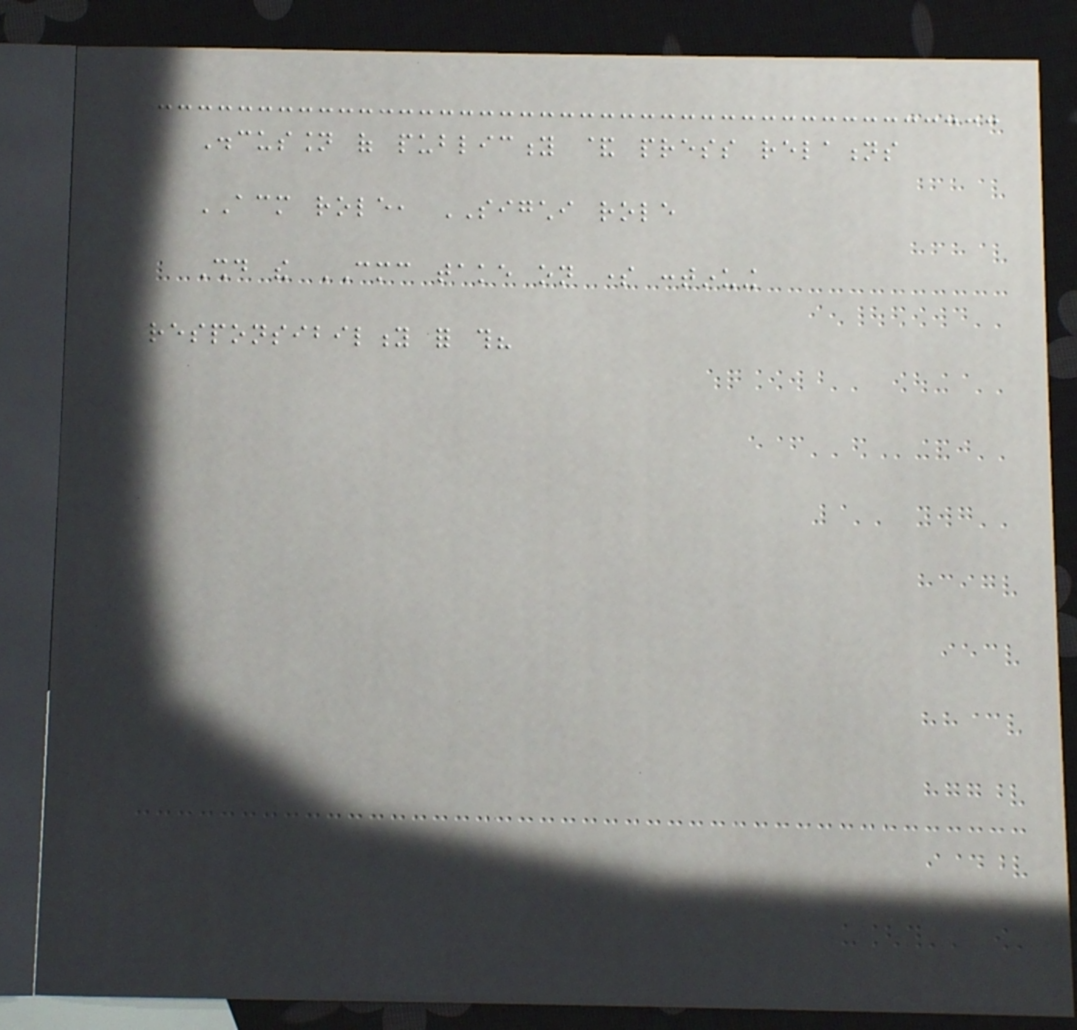Discussion of publicity & press relations
ACM role, SIGCHI role
Should the CMC take on some continuing
responsibility for this?
